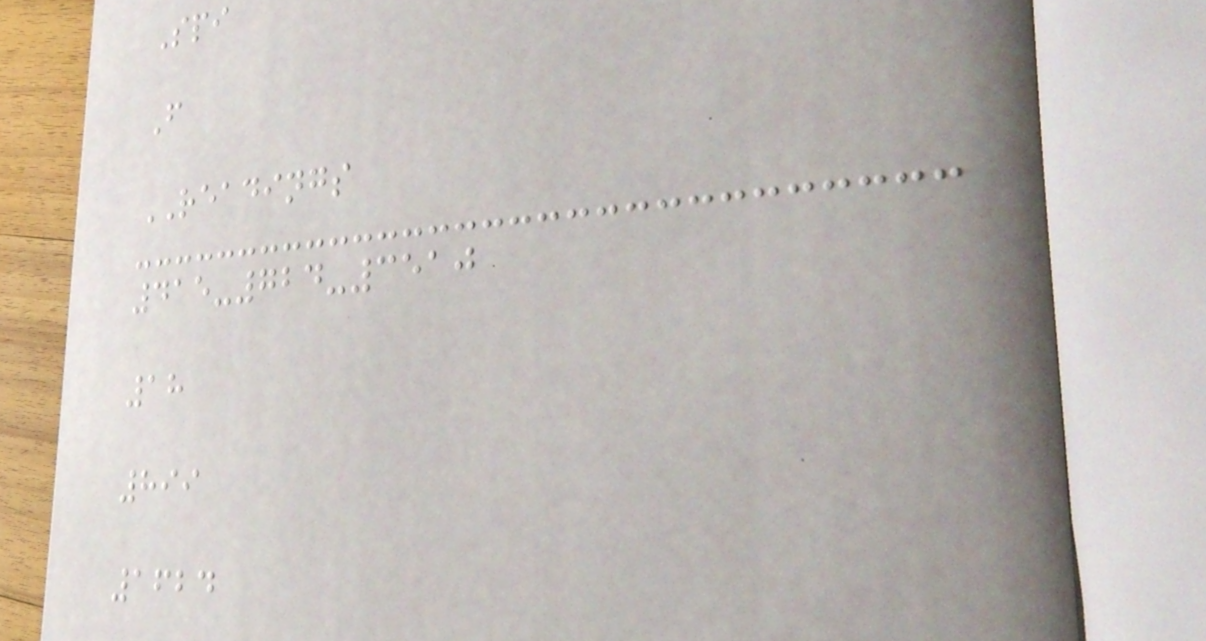Spi
F
READINGS
415-724-3510
18
899
1624
